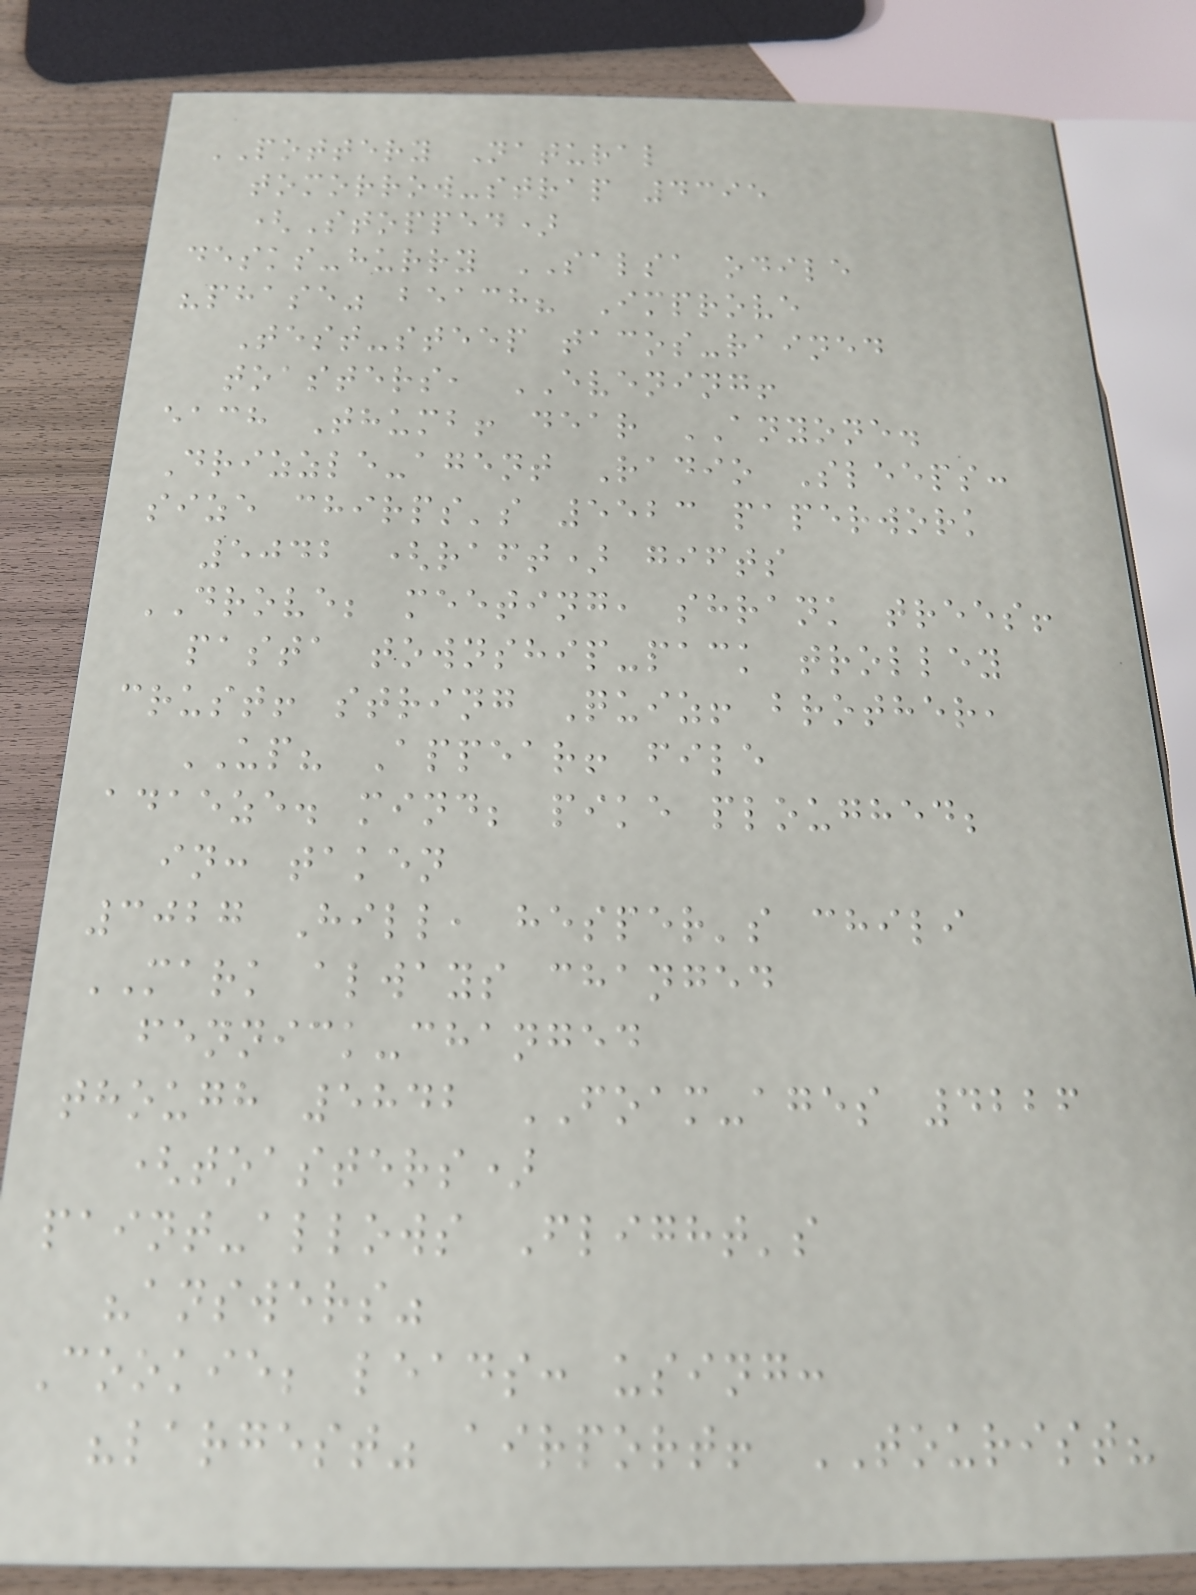POTTERY Natural
tomorrow-strap 4395
(Stopped)
desks-hurry SALSA odile
"phase" beach? Improve
Test-steep tacos-rained
toasters, EVENING!
each Thumb! dear ANYONE.
Drizzle-agent Radio Sleeps:
size chirps's 5523 paperwork
5042 (raft) gifts
DROVE; meeting, shrank trees!
pasta township-pack trolley
crust! string Quiz! brother,
UP? Appear! file
adaeze. mind; pike ploughed;
in: taken
3027 Hill, hesper's chili
MARK always changed
fennick-changed
though 5842 FOAM-ages 4226
(toasters)
paint-allows Flight's
"answers"
Cookie; leads: using:
"largest" airport! TOURIST?
